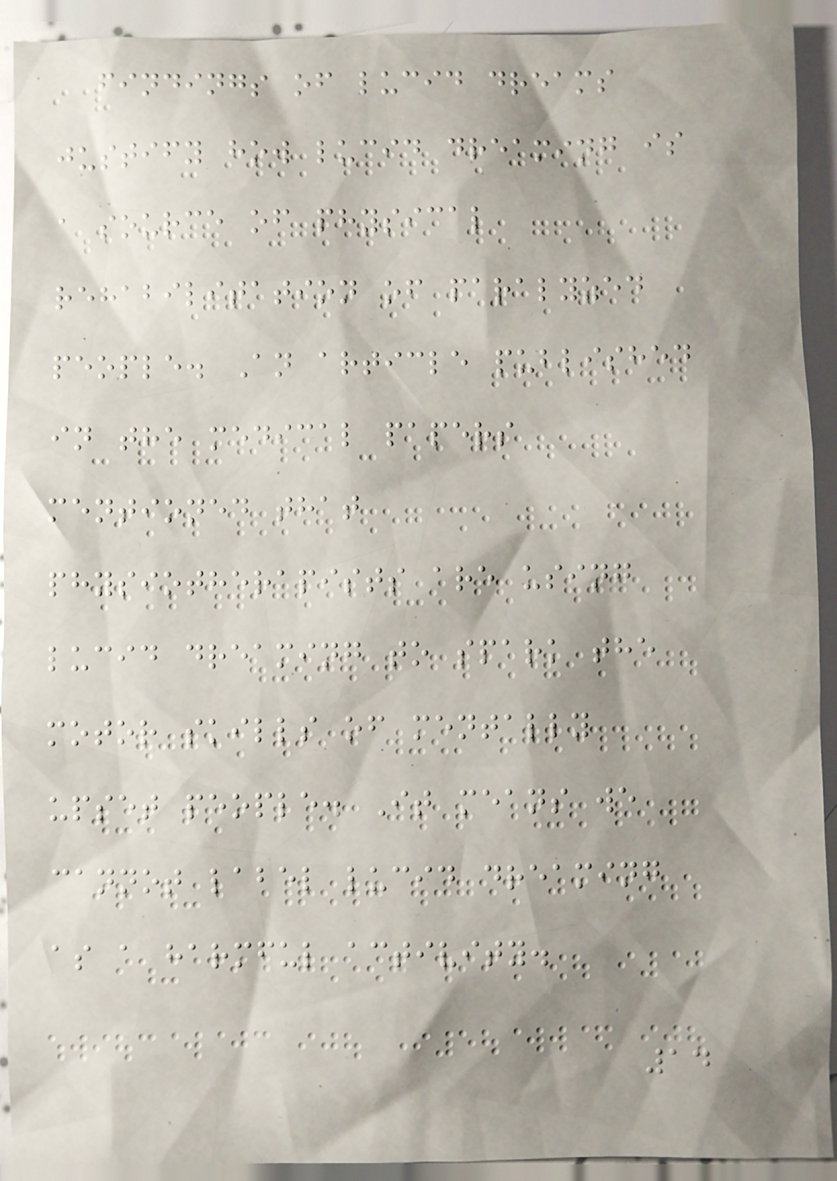findings of lucid dreams
justify how lucid dreaming is
a source of physical
rehabilitation of paralyzed
people. An article published
in the medical papers
mentioned that
physiotherapists are using
lucid dreaming to spark the
motor skills of mentally
upset people. It means we
cannot label lucid dreaming
as a harmful activity.
14
